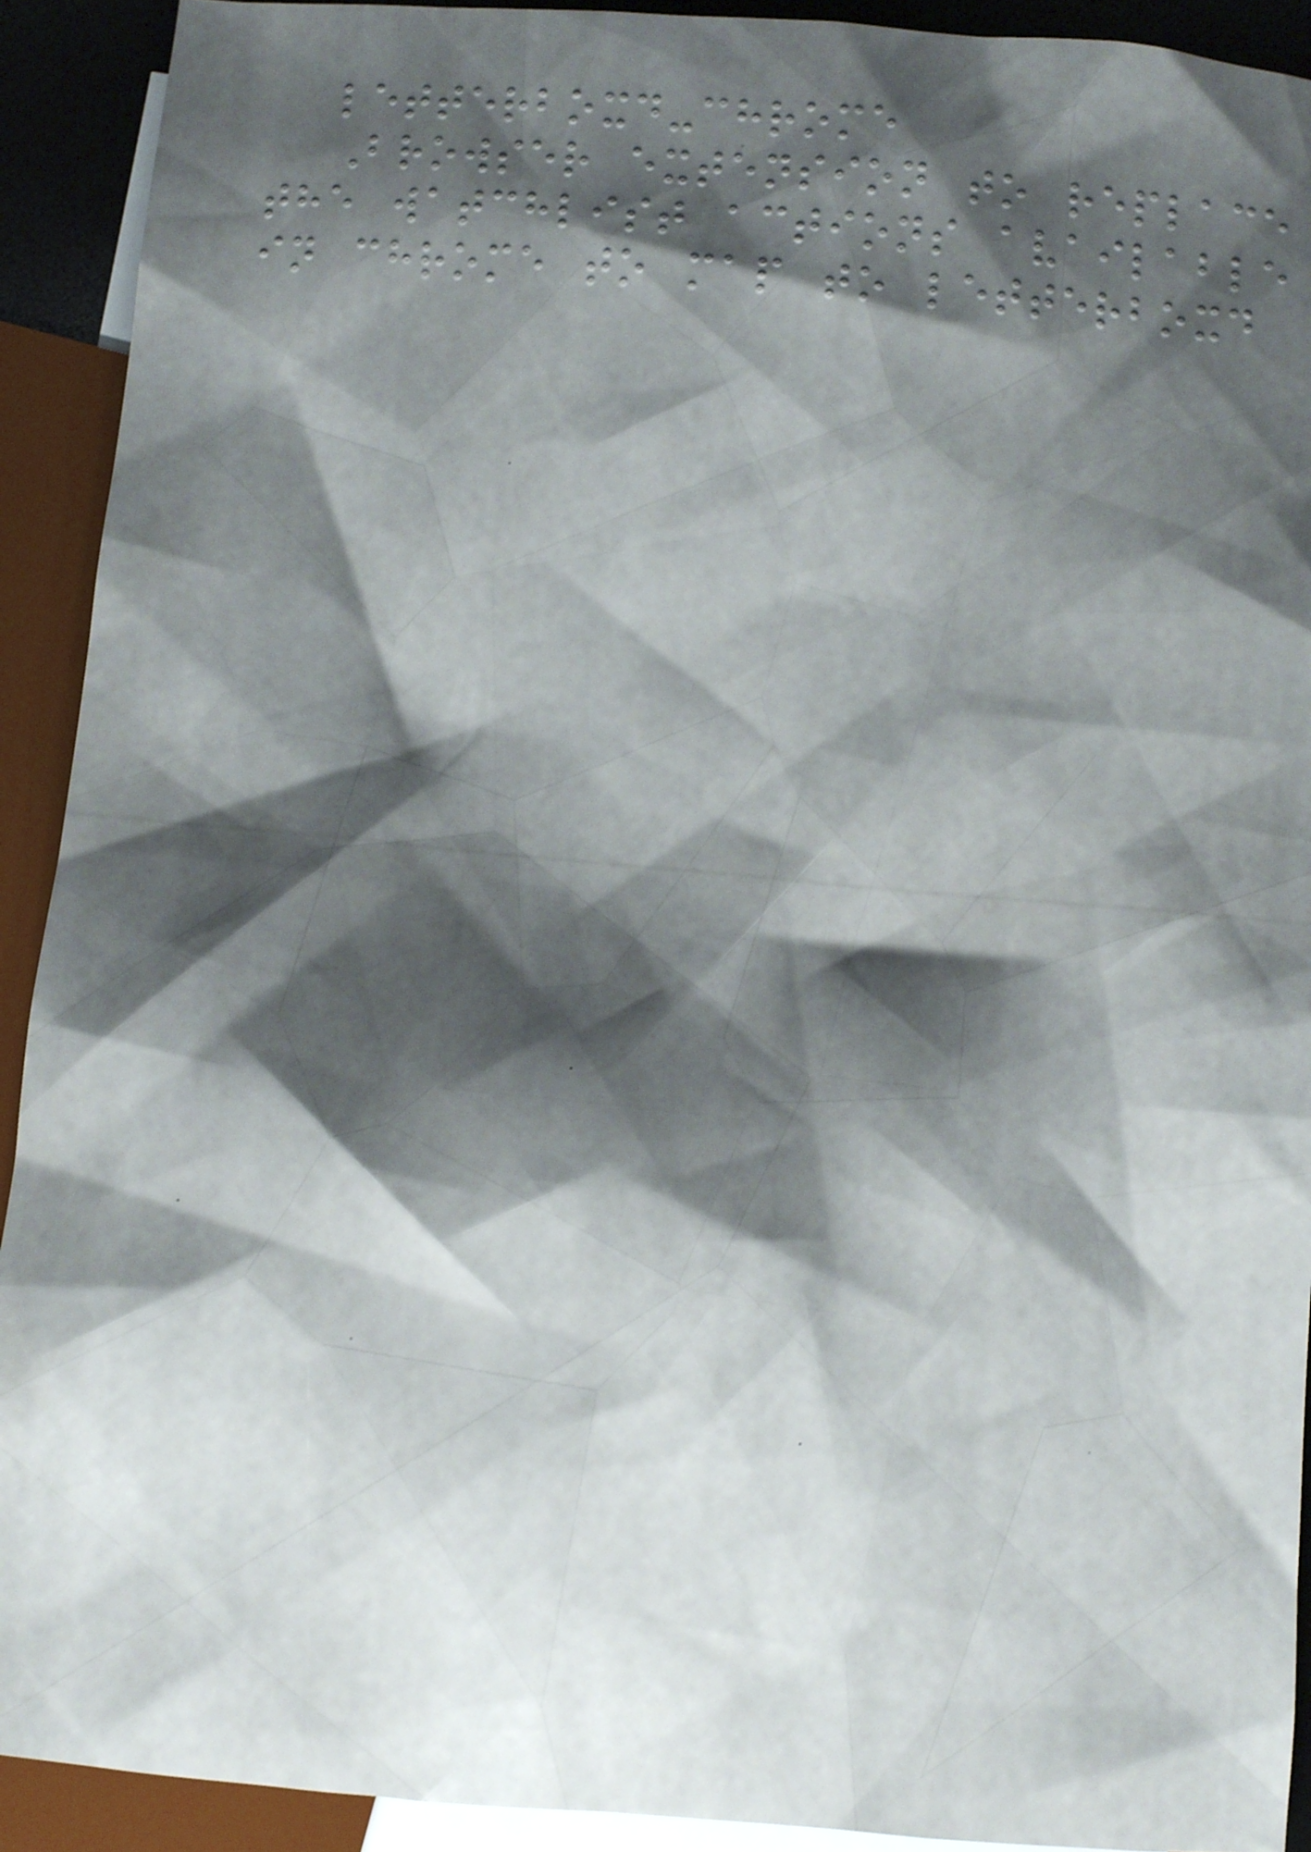letterboxd-chrome
Browser extension to replace
the watchlist actions available
in chrome to map to letterboxd
